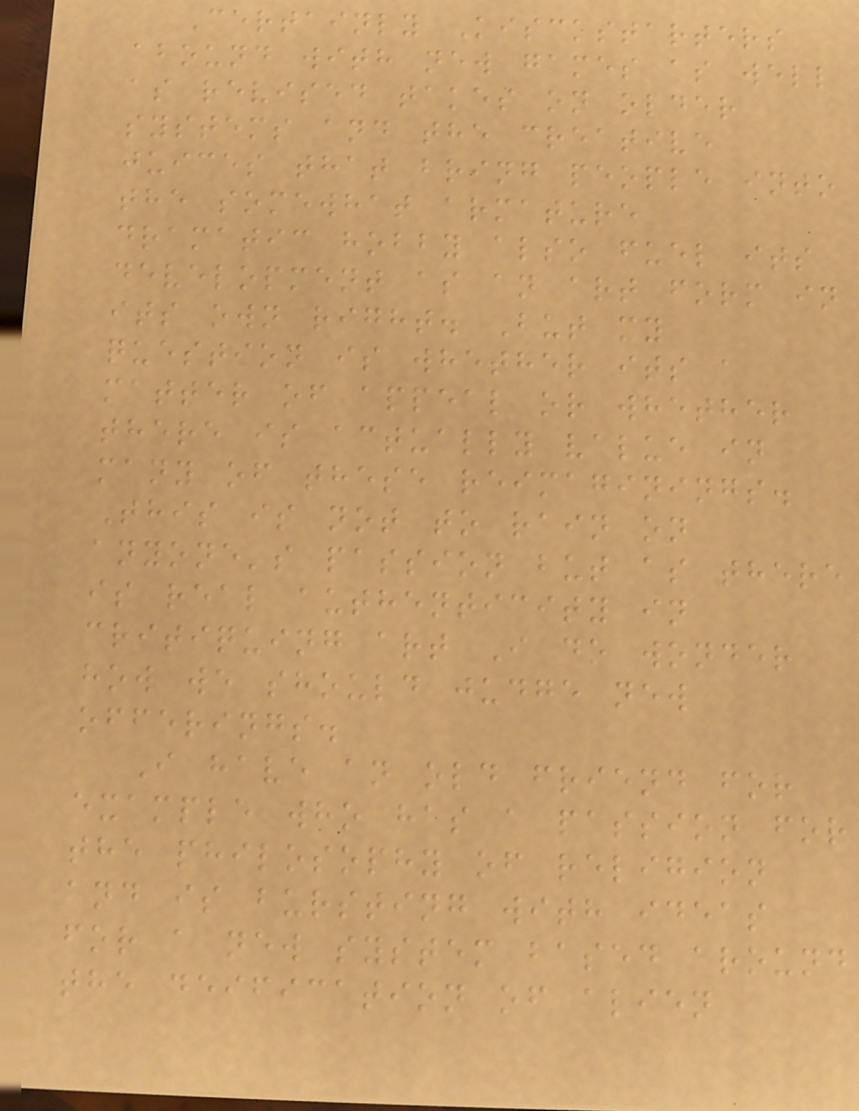Certainly Kisckstarters
abound with new games as well
as revised takes on older
systems and the creative
juices that bring people into
the somewhat armature
dramatic hobby also fuel its
development as an art form in
its own right. But my
question is whether its a
matter of appeal or whether
there is actually value in
many of these reimaginings.
This is not to rain on
anyone's passion but as there
is real authenticity in
critiquing art I do wonder
how we should judge new
offerings.
I have an old friend for
example who has a passion for
the philosophy of religion
and is bursting with ideas
for a new system based around
the deification of alien
